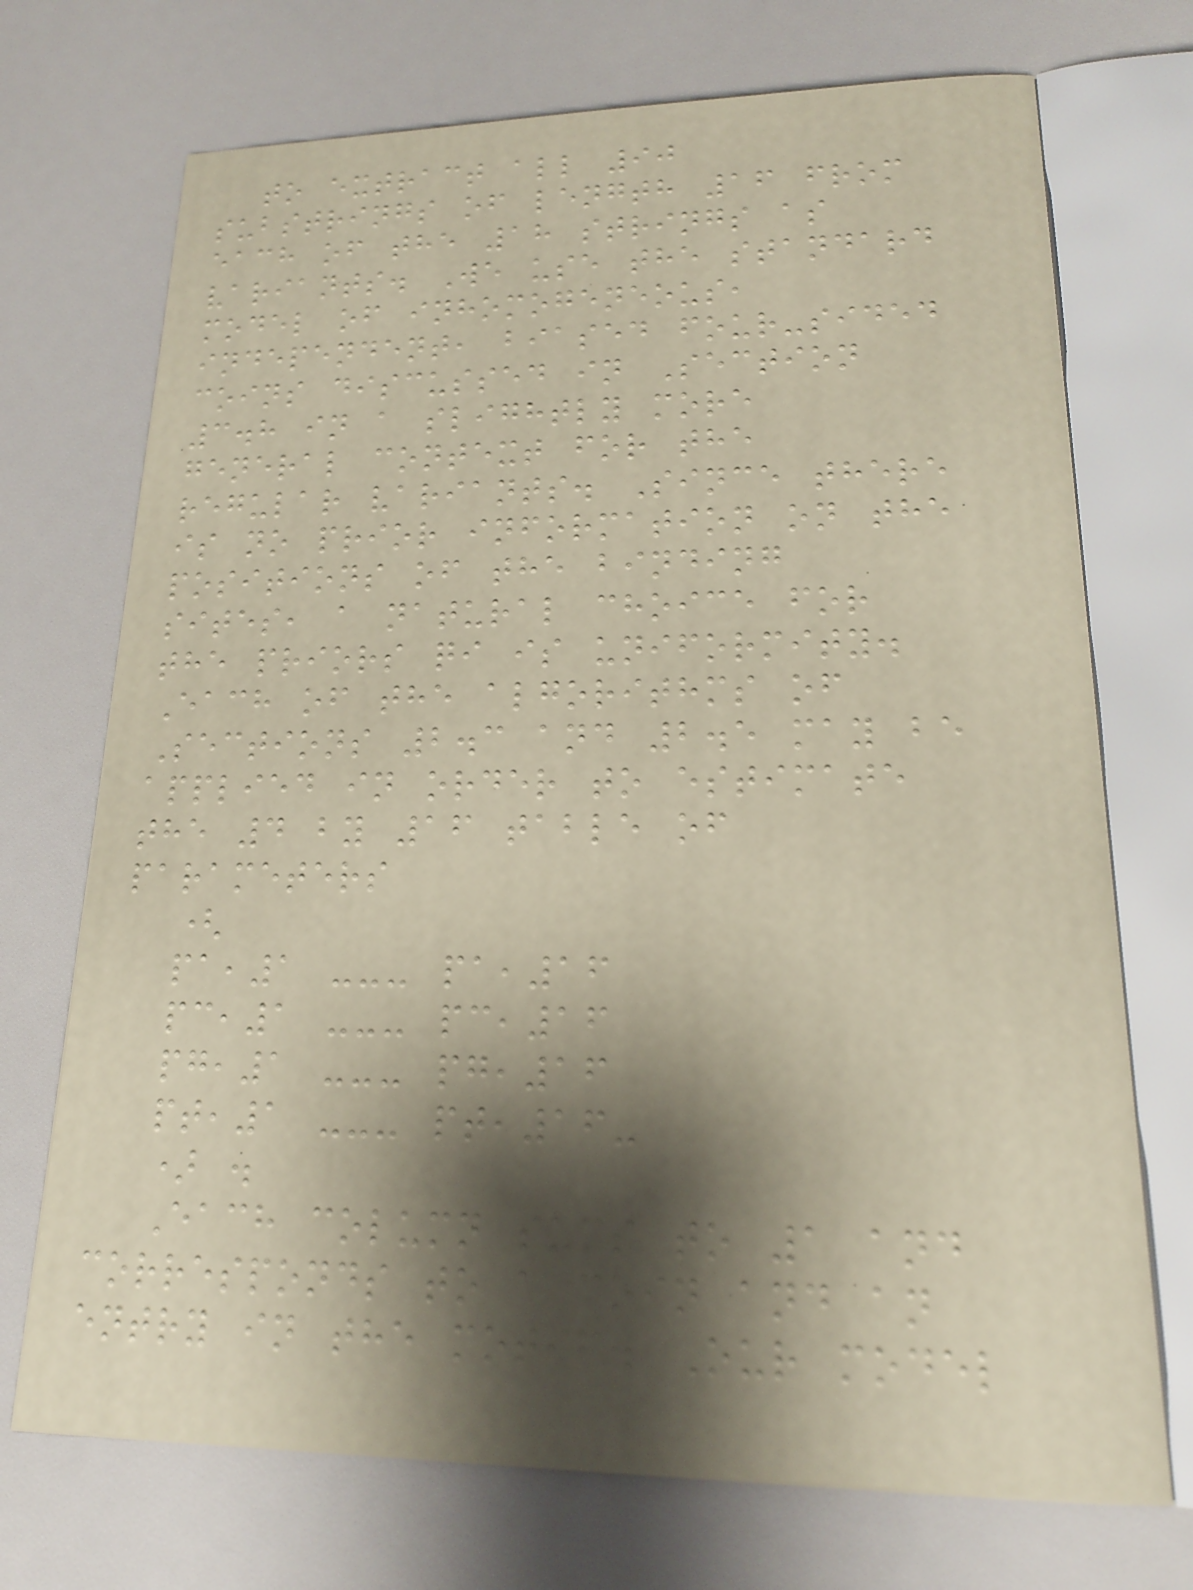to extract all 90
substrings of length 16 from
each of the 18 strings as
variants. We use the standard
model of inhomogeneous,
independent, biased four-sided
coins discussed in Section
3.8 in a slightly more
general context for the
regular variants. Since there
is no prior information on the
positions of the binding
sites, a natural choice for
the priors qi is uniformity.
Each of the algorithms of
Sections 2.3 and 2.5 may be
applied in order to estimate
the 4 by 16 table of
parameters
(
pa,1 --- pa,16
pc,1 --- pc,16
pg,1 --- pg,16
pt,1 --- pt,16-
) .
Each column sums to 1 and
corresponds to a coin and an
entry in the motif. Our model
